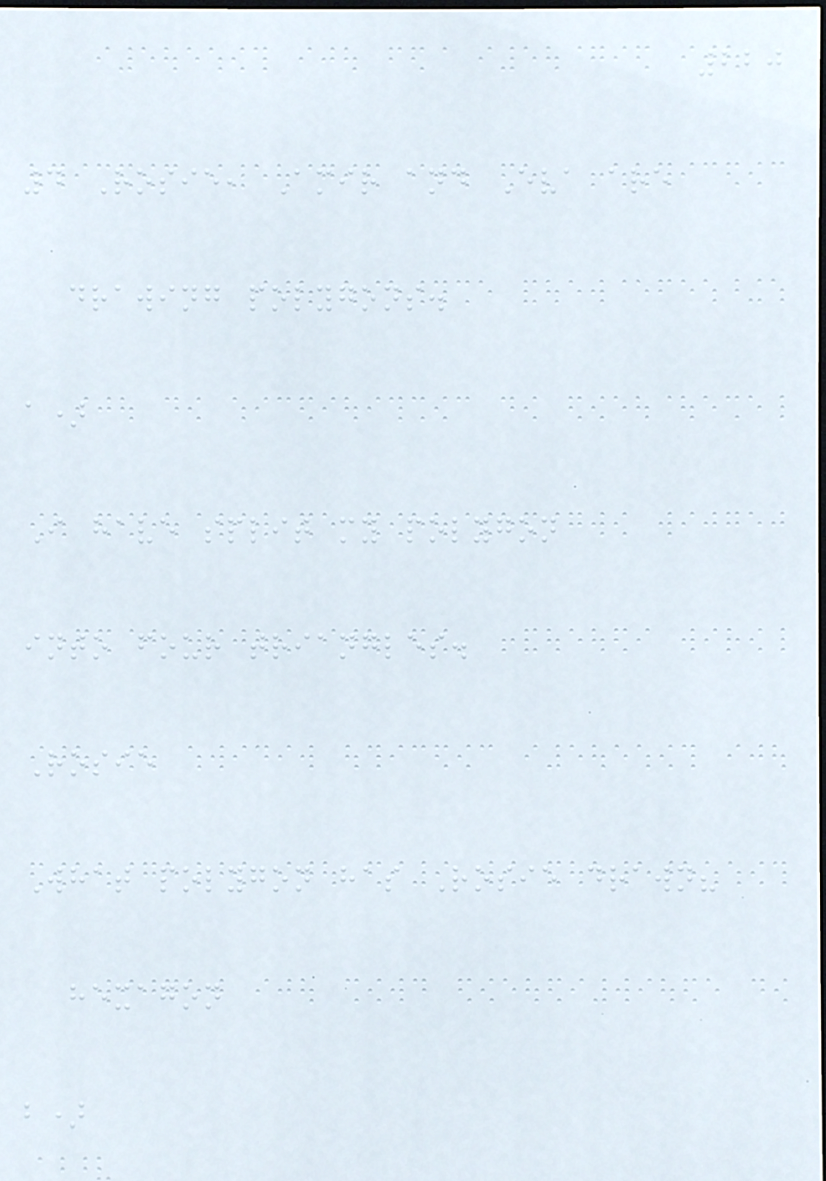220
4 Rosie, Amir and Eva are
drawing polygons.
a)
I have split my polygon
into four triangles.
Rosie
What polygon has Rosie drawn?
hexagon
b)
